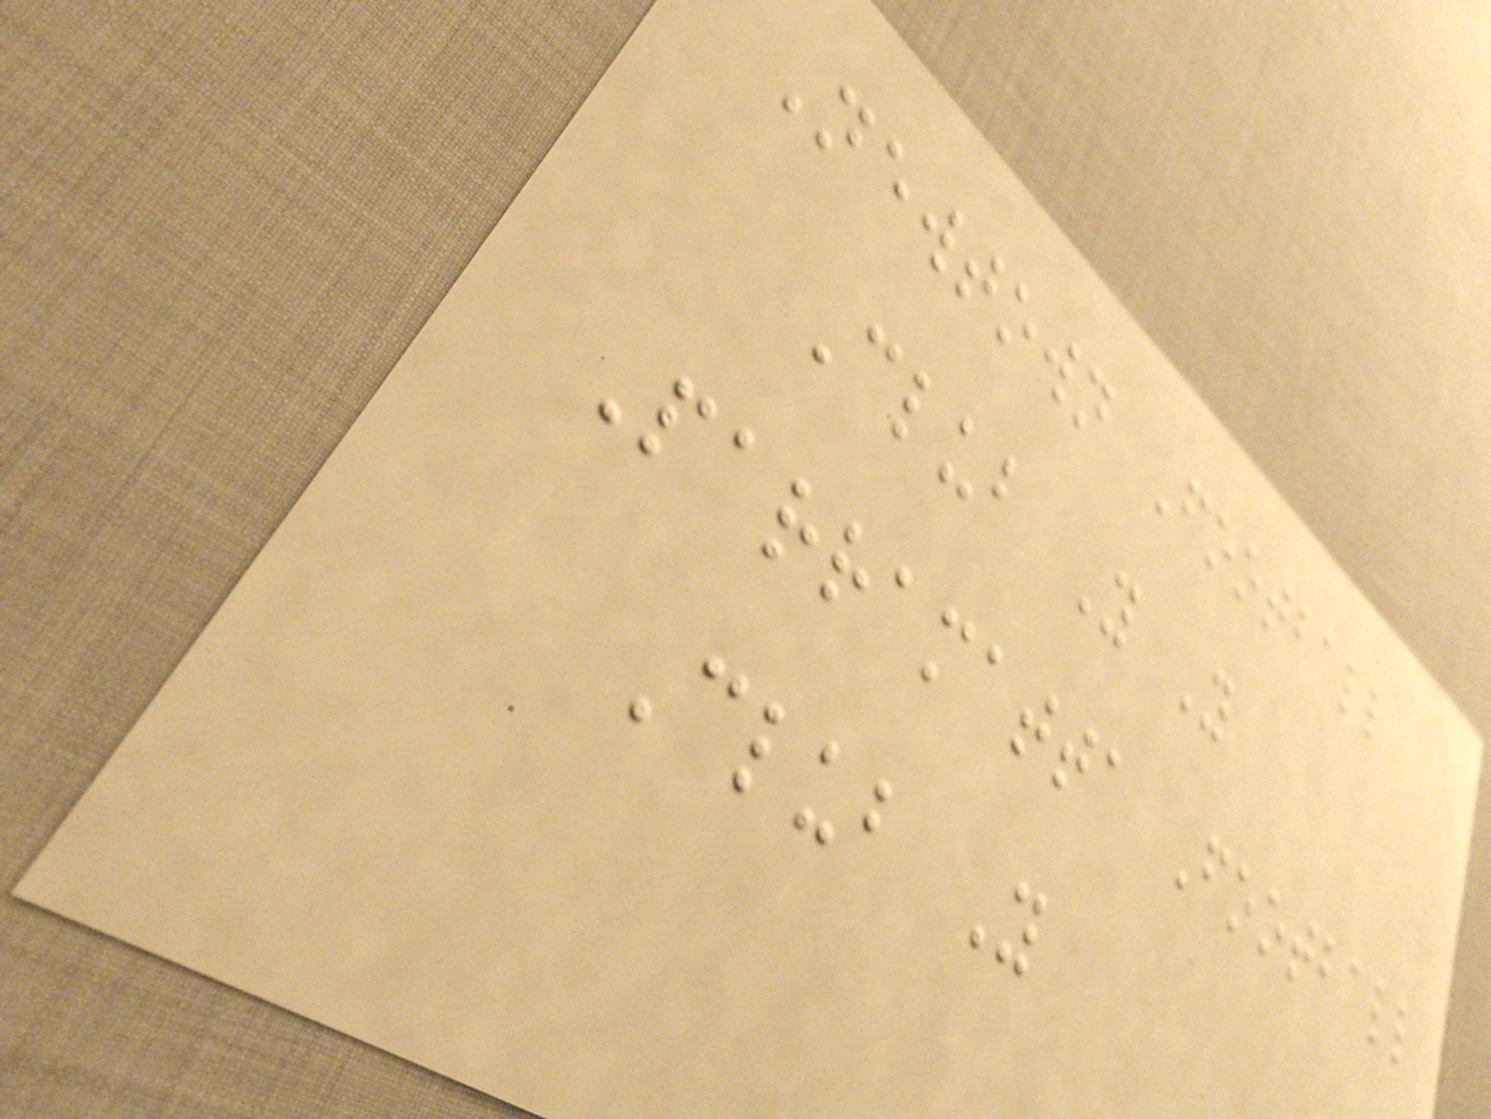Newtown Football
Club Y Y
Parramatta Football
Club Y
